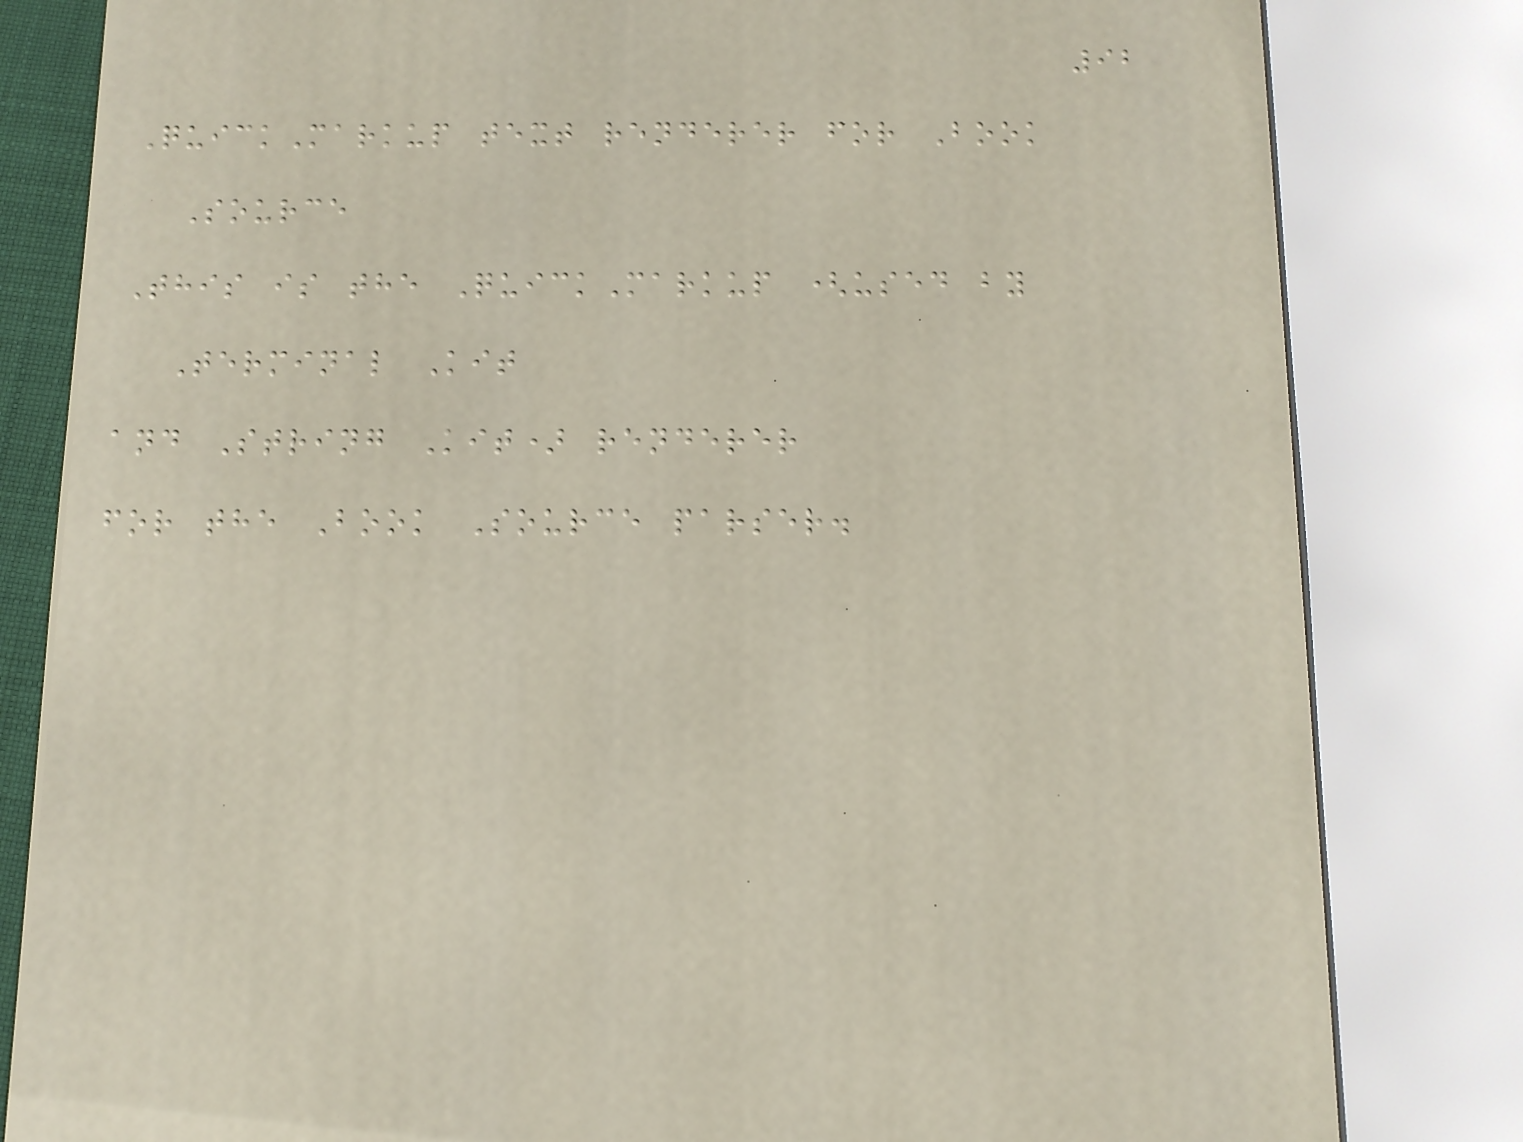92
QuickMarkup text renderer for Book
Source
This is the QuickMarkup (used by
Terminal Kit
and String Kit) renderer
for the Book Source parser.
